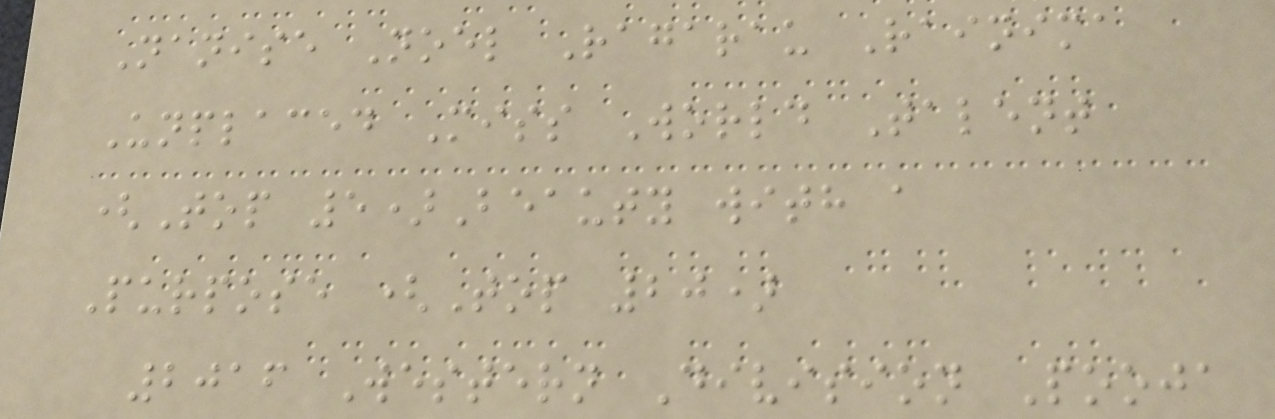Nanise Noel Ragarau Rainima
Unplaced Miss World Talent
(Top 5)Beauty with a
Purpose (Top 20)
2016 Western Division Pooja
